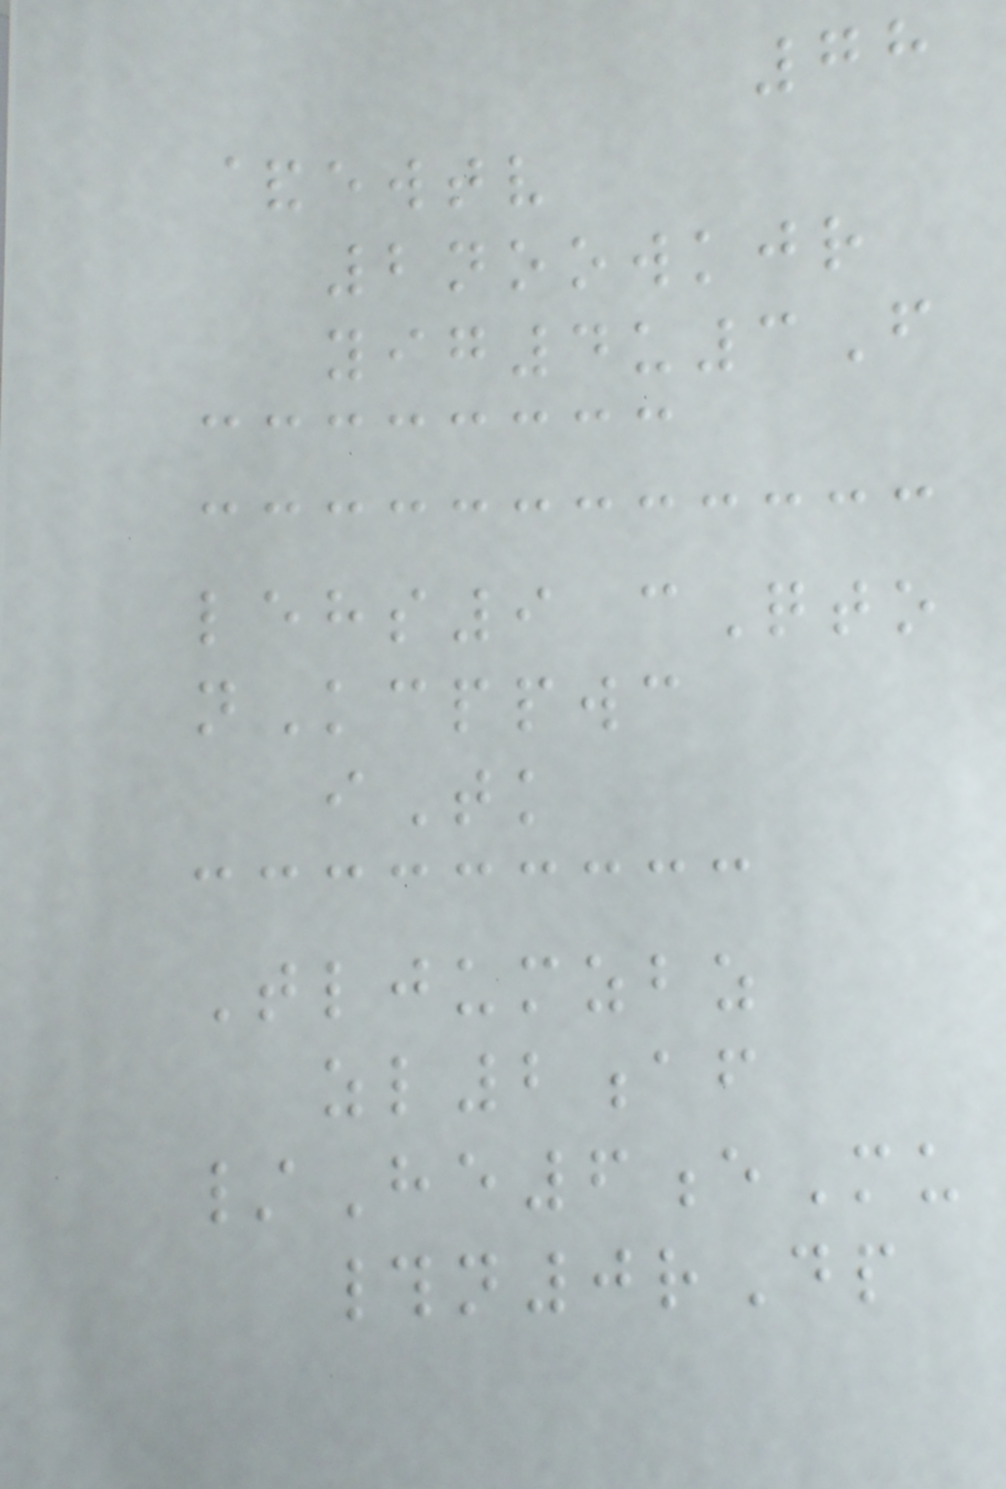78
&ewtv
2noowkjr
yig4u3F
lehs9 cQto
nKcppwc
iTk
Tljumzbz
zl2af
/He6eMu
#n0rDp
